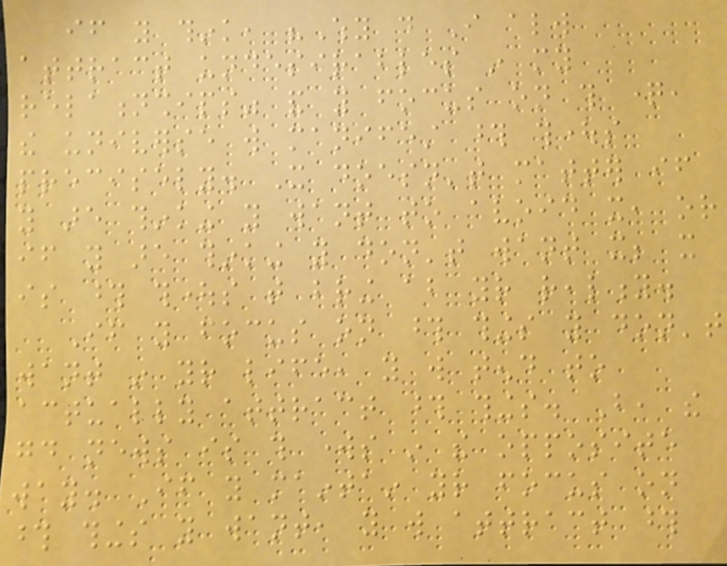if you think, "Why do I always
attract undesirables in my
relationships" and you focus on this question,
the universe will manifest those thoughts
precisely. It doesn't matter if
you are thinking you want to avoid it, or
if you are thinking you don't want it; it
is those thoughts that bring about your reality.
If you focus on those things you don't
want in your life, you will tend to
actually attract those things. But, the
good news is this works in the opposite
way. If you maintain your focus on
those things you want, you will attract those
